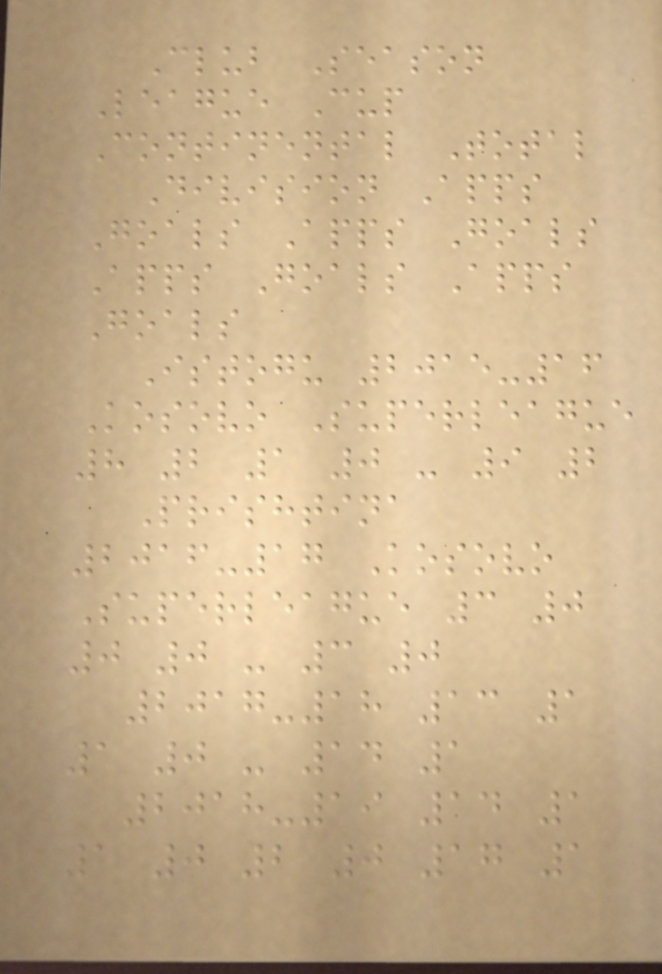Club Season
League Cup
Continental Total
Division Apps
Goals Apps Goals
Apps Goals Apps
Goals
Istogu 2015-16
Kosovo Superleague
8 2 1 0 - 9 2
Prishtina
2016-17 Kosovo
Superleague 3 0
0 0 - 3 0
2017-18 13 1
1 0 - 14 1
2018-19 14 1
1 0 2 0 17 1
